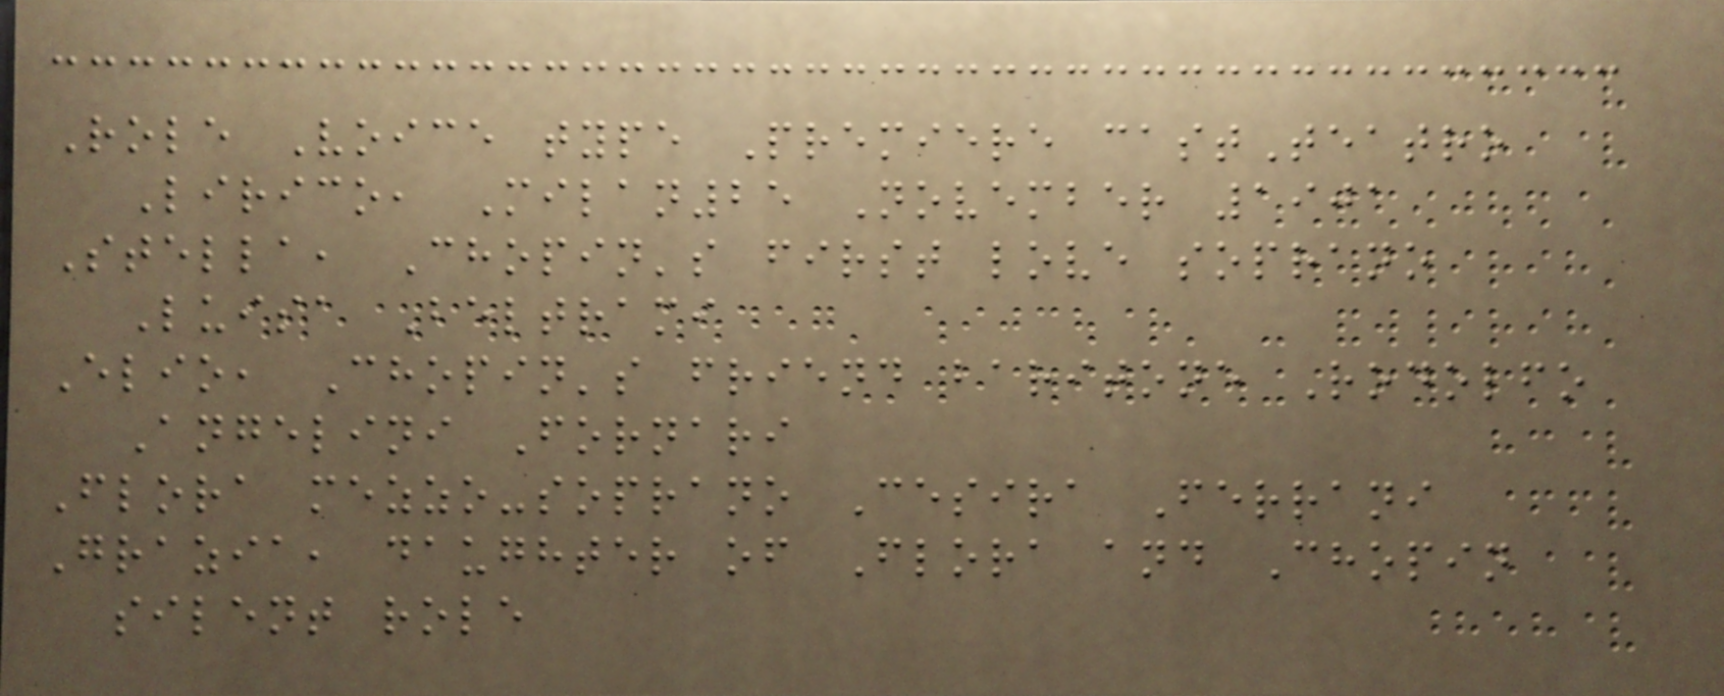Role Voice type Premiere castTeatro
Lirico, Milan25 November 1901
Stella, Chopin's first love soprano
Luisa Beltrami
Elio, Chopin's friend baritone Rodolfo
Angelini Fornari
Flora mezzo-soprano Cesira Ferrani
Grazia, daughter of Flora and Chopin
silent role
